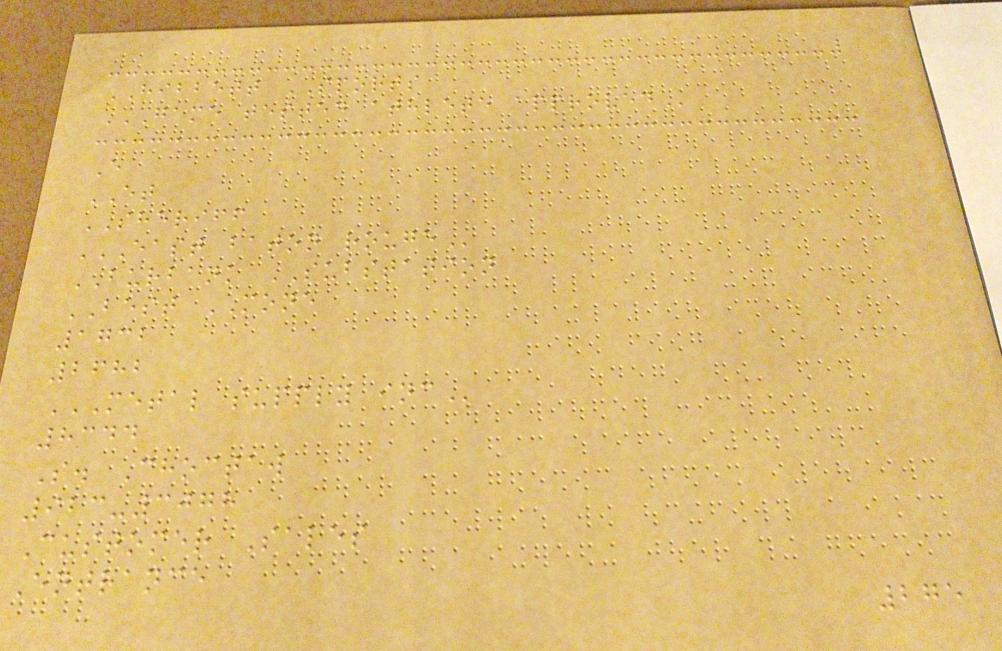HIBBETT SPORTS
GAME TESTED ATHLETE APPROVED
E
ET
SHERIFF
EAST BATON ROUGE
BURBANK SUBSTATION
BEST MONE
1732
2682
METAL SUPPLY INC
8344
S. Choctaw
923-3078
Customer Sales
Entrance
275
